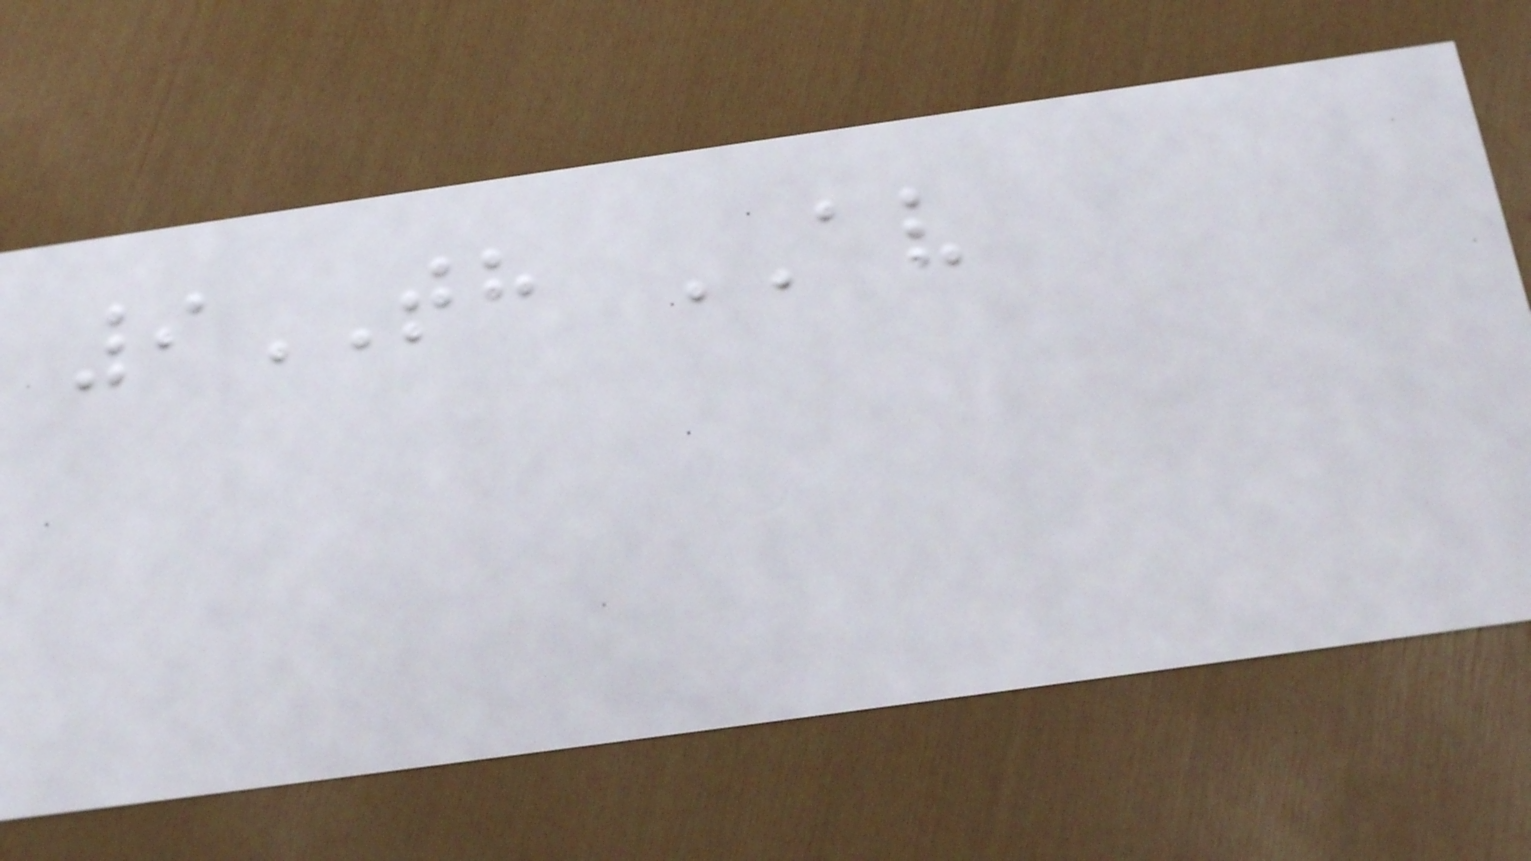9TH AV
